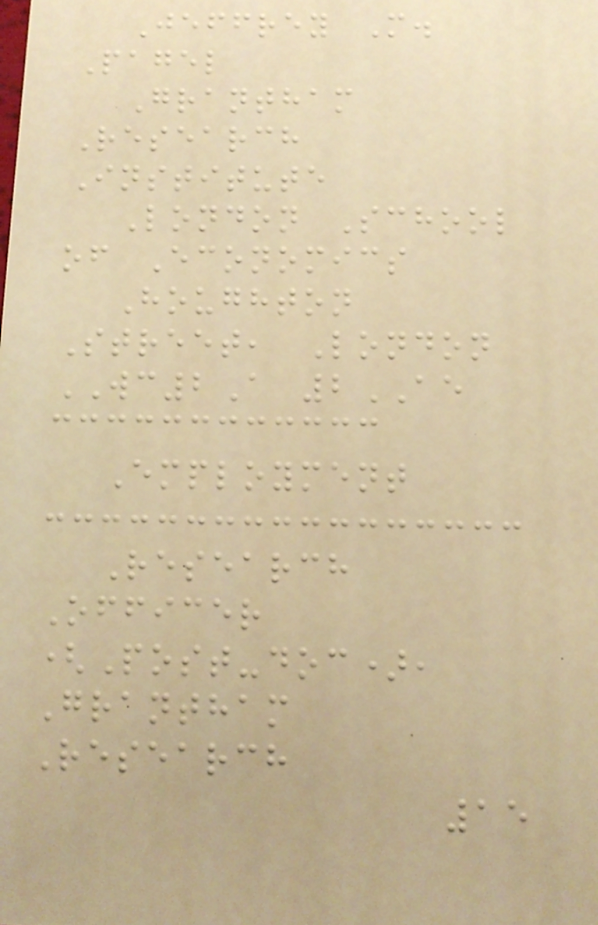Jeffrey M.
Pagel
Grantham
Research
Institute
London School
of Economics
Houghton
Street, London
WC2A 2AE
Employment
Research
Officer
(Post-doc),
Grantham
Research
15
